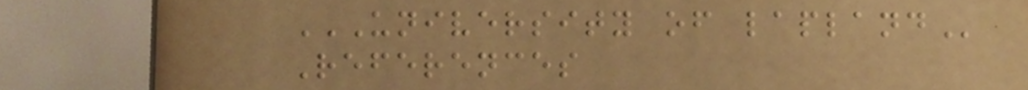UNIVERSITY OF LAPLAND
References
